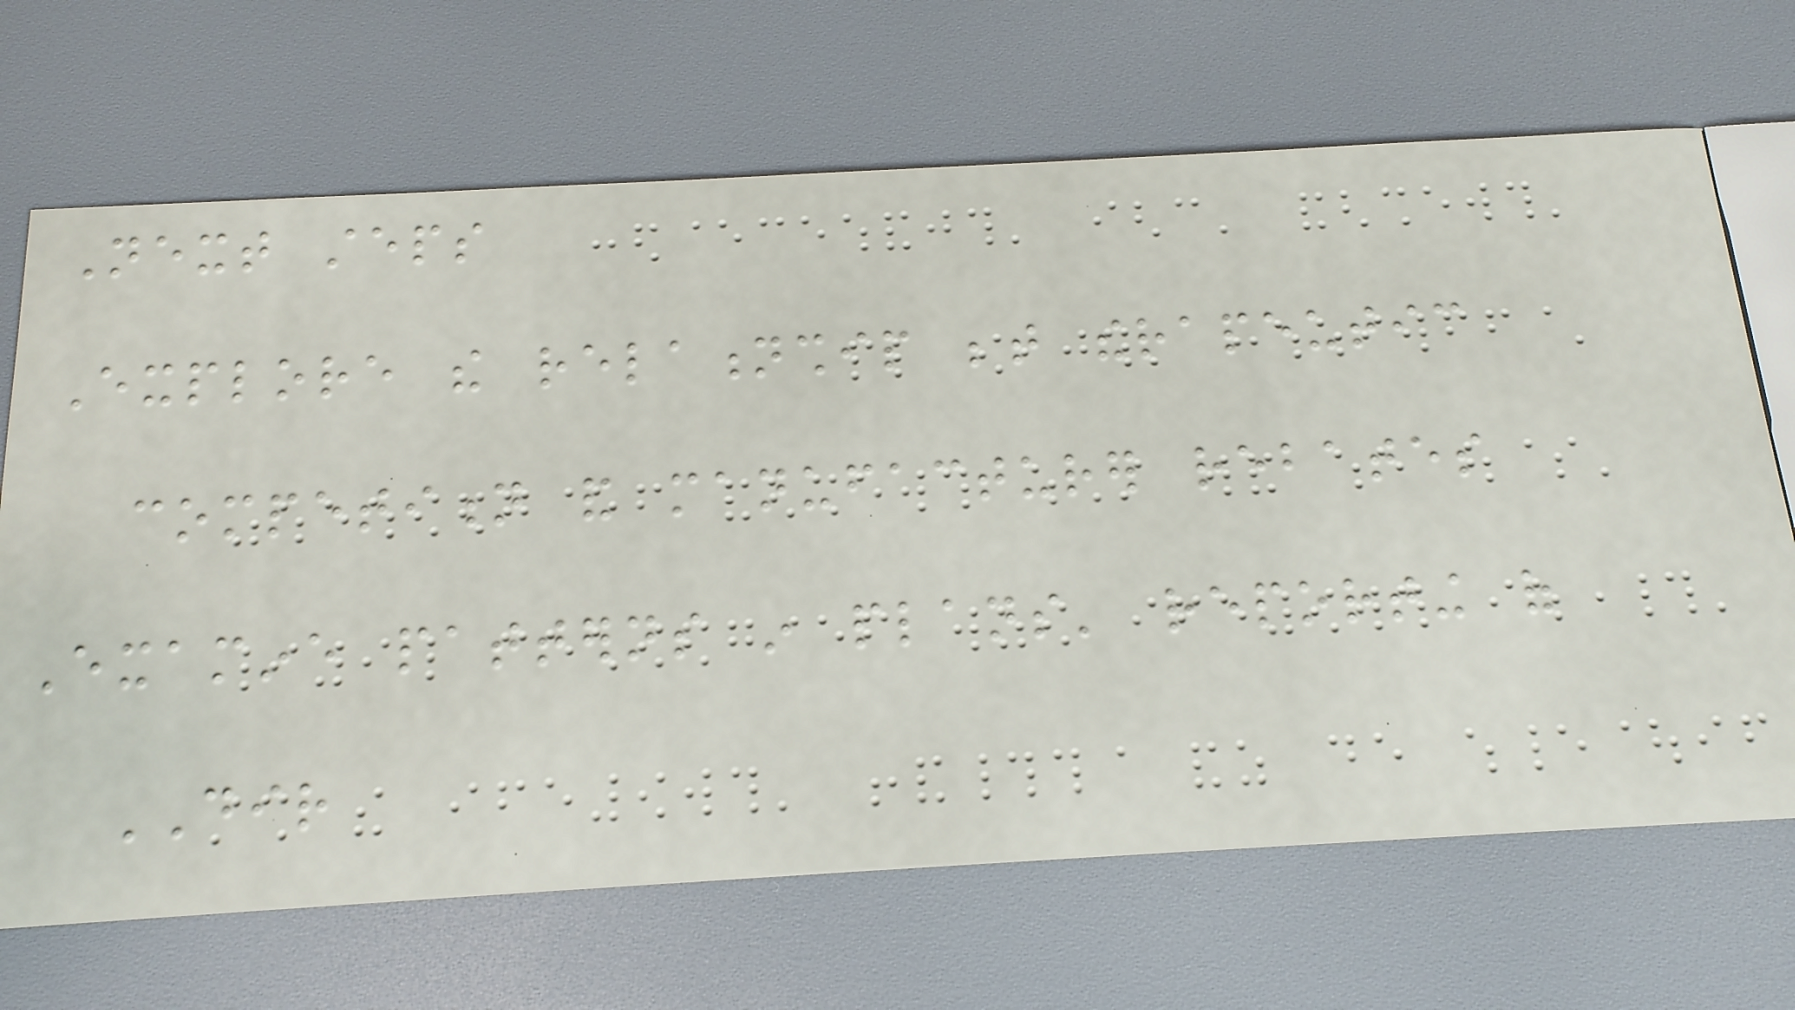Next steps
Explore the relationship between therapeutic
competition and manufacturer rebates
Examine patterns in plans' reporting of
DIR
